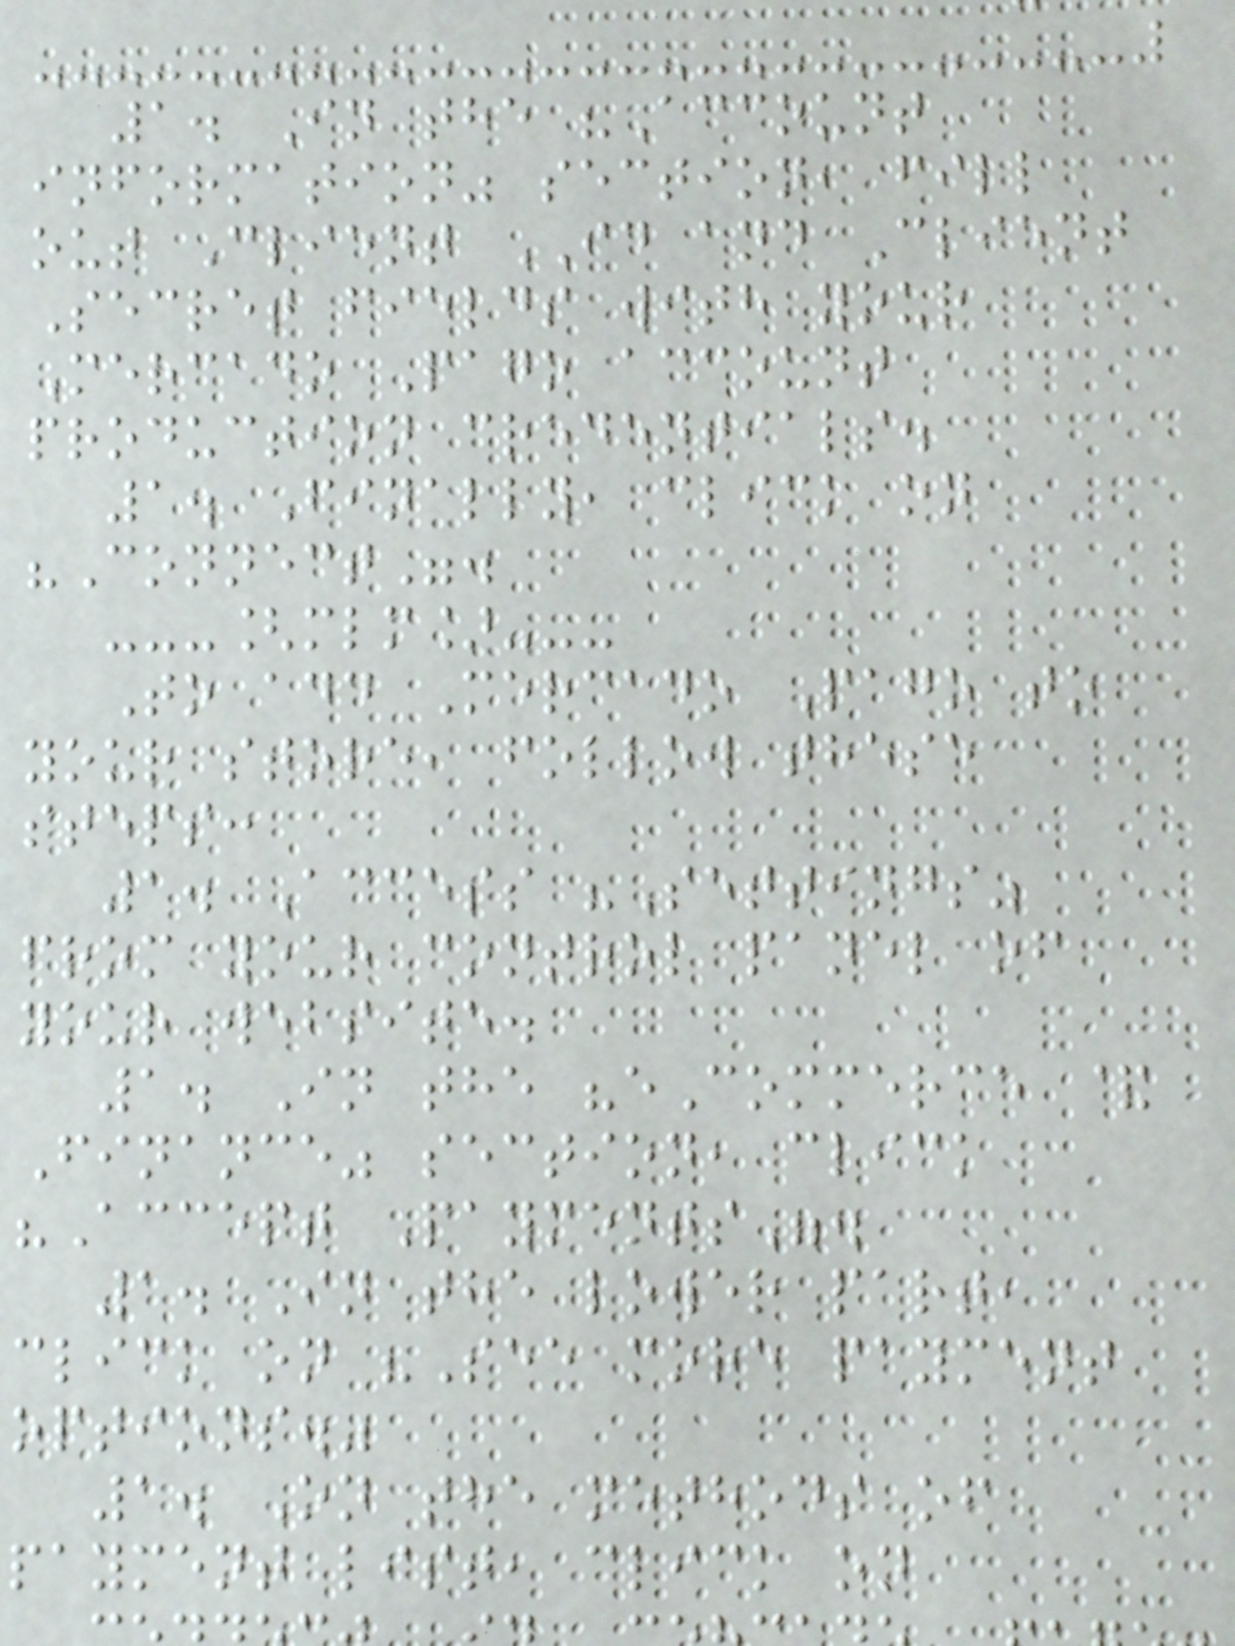1. In the "Account
information" section, fill
out Client ID and Client
Secret fields with your
Mercado Pago account
production credentials.
1. Finally, click on
"Connect".
---[mlm]---
To add Mercado Pago to
your store, follow these
steps:
1. Access "Settings"
from your control panel of
your website.
1. In the "eCommerce &
Finance" section, click
"Accept Payments".
1. In the lower part,
click on "See more payment
options."
1. On the methods of
payment list, click on
